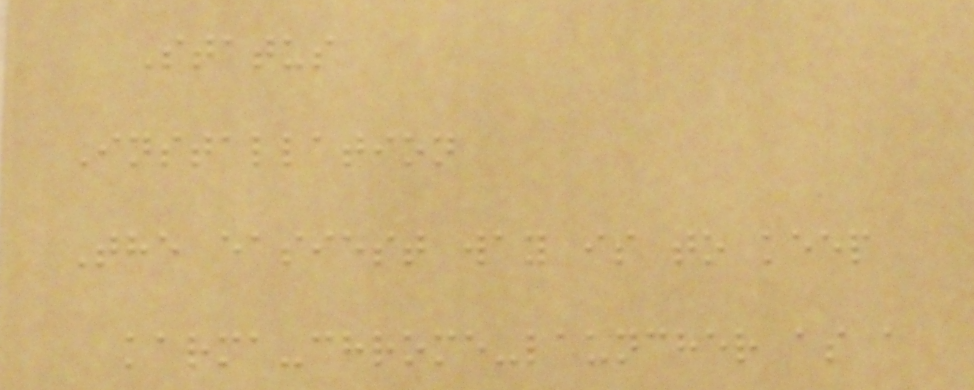Status
Installation
The easiest way is to keep
karma-chrome-launcher as a
